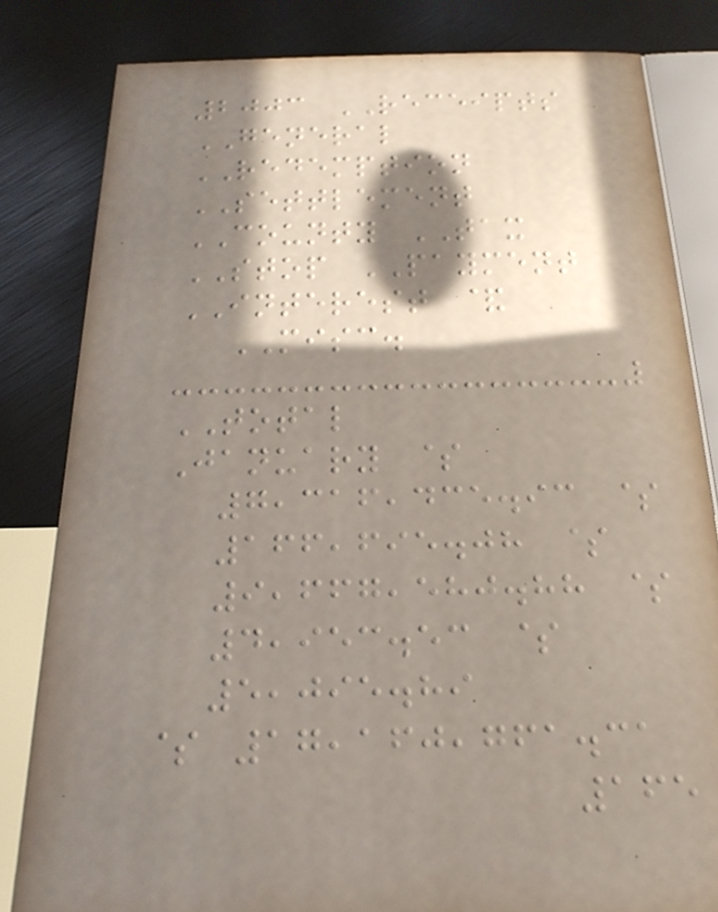2003 RECEIPTS
GENERAL
REDEMPTION
SETTLEMENT
COUNTY TAX
STOP PAYMENT
INTEREST &
MISC.
TOTAL
January $
7,316,435.93 $
166,695.08 $
9,667,580.88 $
4,953.53 $
5,095.89
$ 17,160,761.31
165
